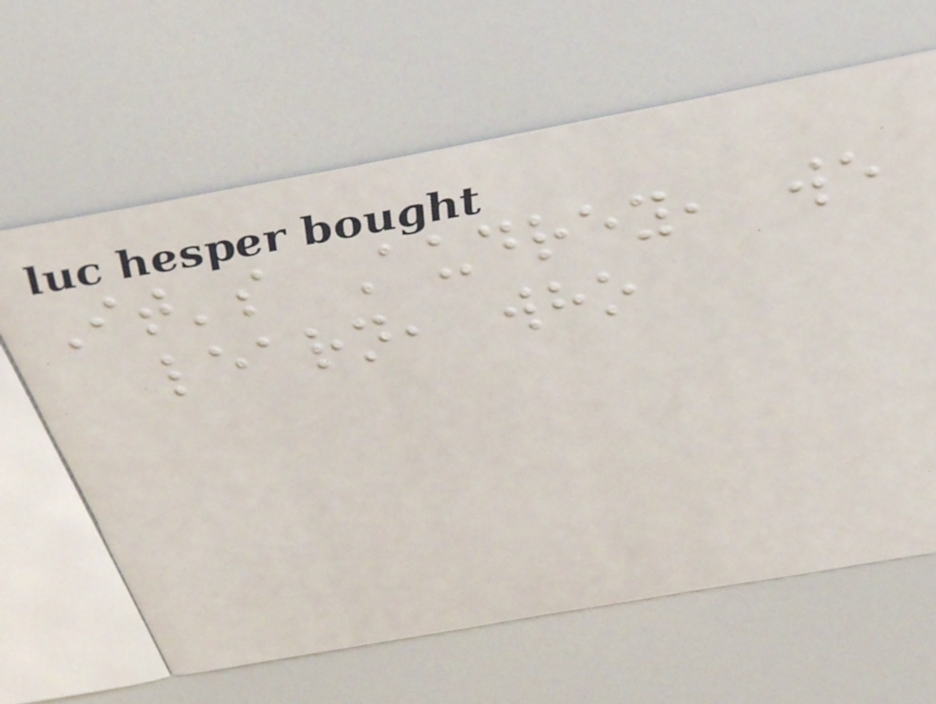It's Audrey, we
learn, who
